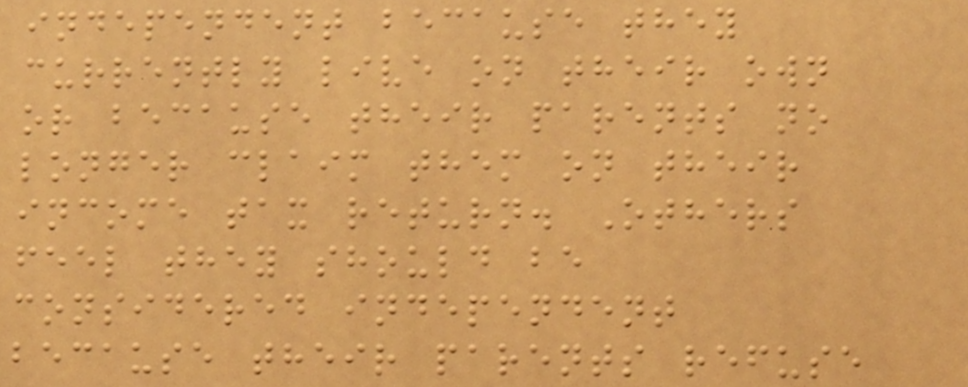independent because they
currently live on their own
or because their parents no
longer claim them on their
income tax return. Others
feel they should be
considered independent
because their parents refuse
